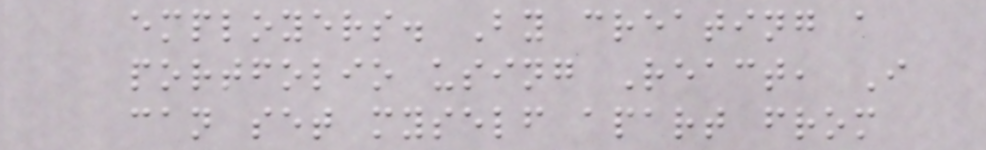employers. By creating a
portfolio using React, I
can set myself apart from
